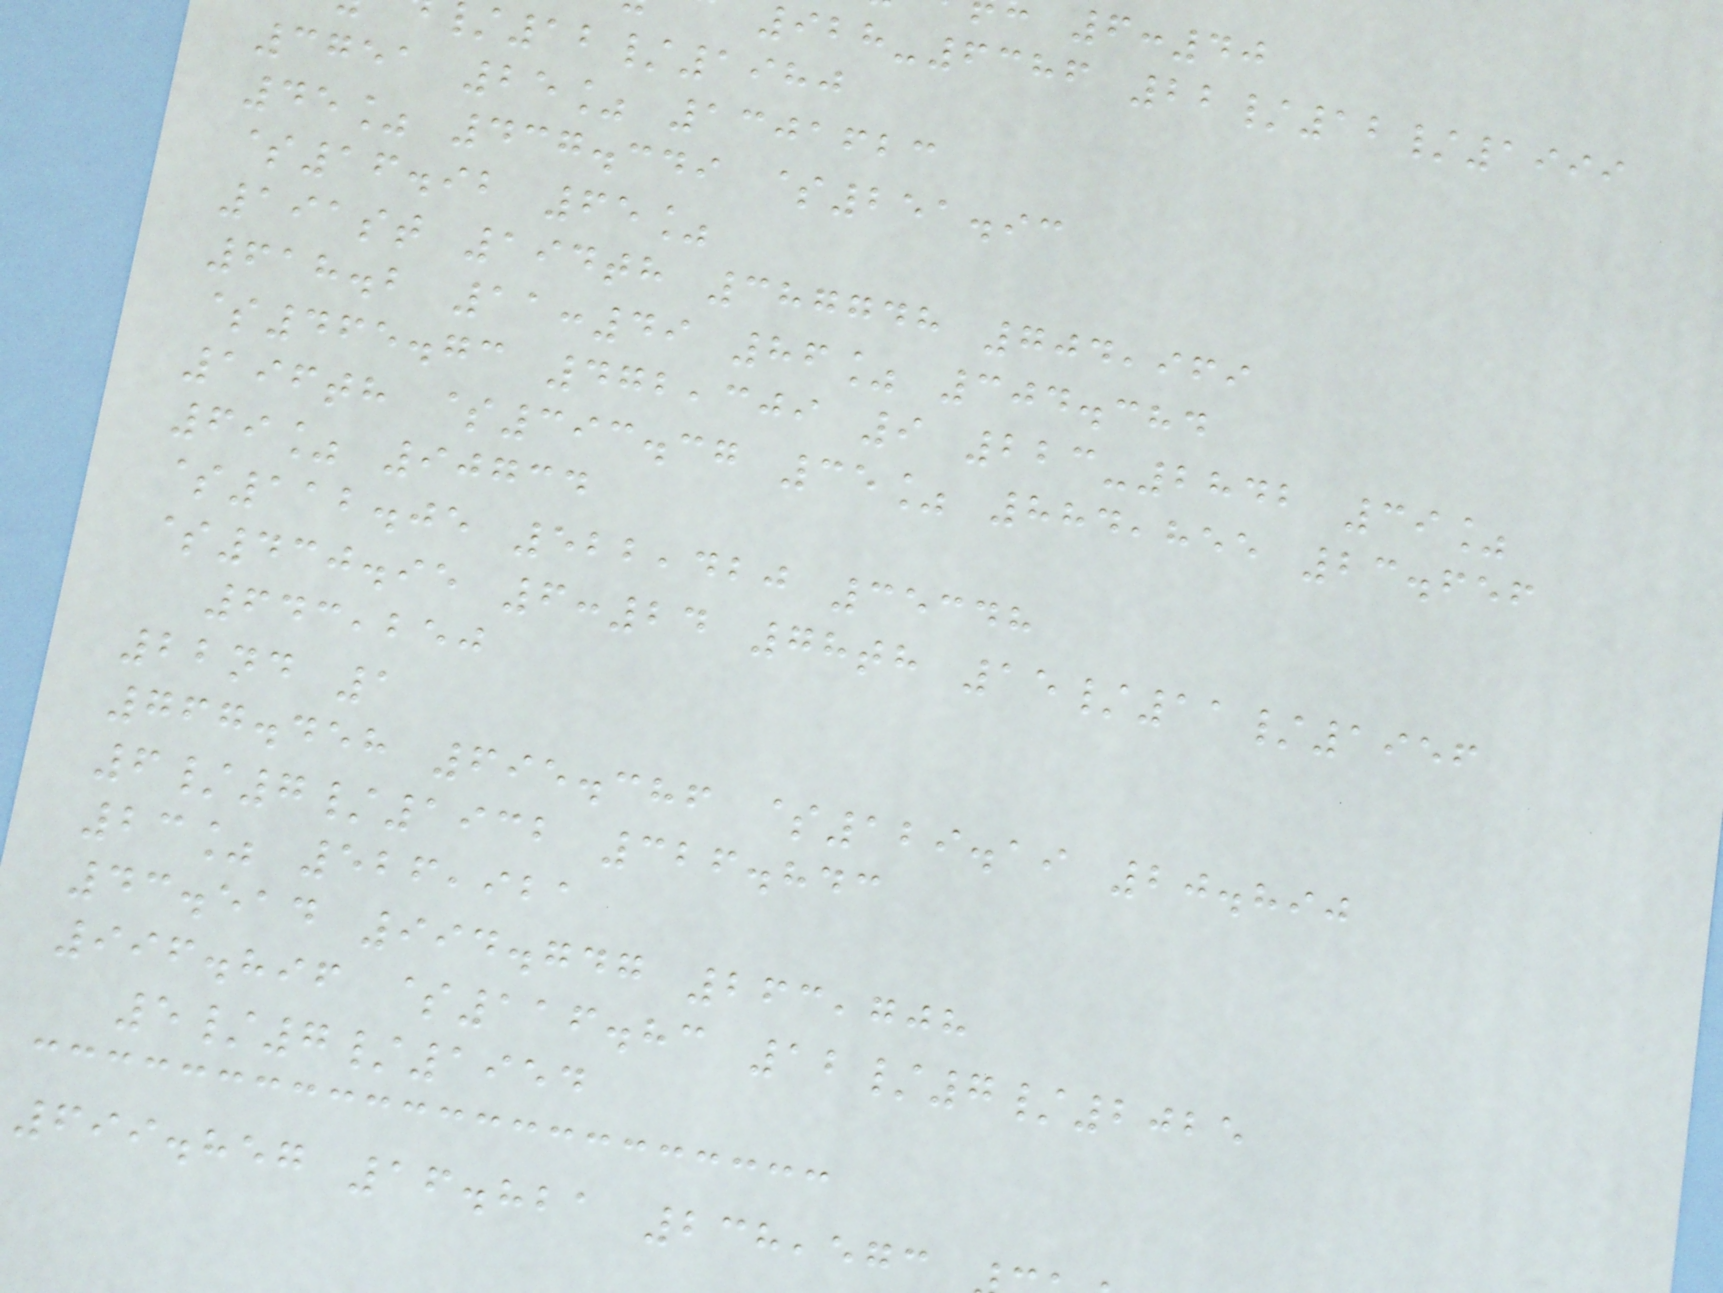928-6386 22/12/1999
12/1980
3751 25% 1301623
45% 437.349 $251.93
$16.92 65%
191st 194th 387748 704,969
618.2 11:49 86% 304.384
$465.73 472,309 9 223-2842 39%
196th $393.37 35% 884,855 23.656
69% 90734
$112.05 522,420 35348
$430.95 6:24 78th 15/11/1956
643,250
22nd 1
767.458 695.386 $129.19 20.890
6/7/1932 326.843
23% 526,921
43.514 994.747 263,708
996.896 $116.83 12/7/2025
5/7/1954
699.857 16.821 238,573
